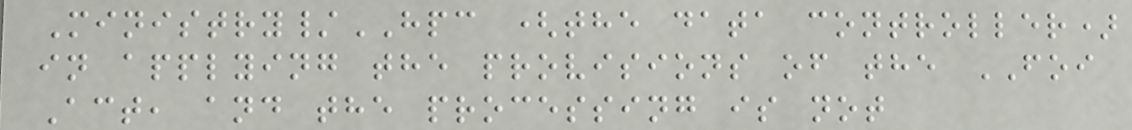Ministry/HPC (the data controller)
in applying the provisions of the FOI
Act, and the processing is not
